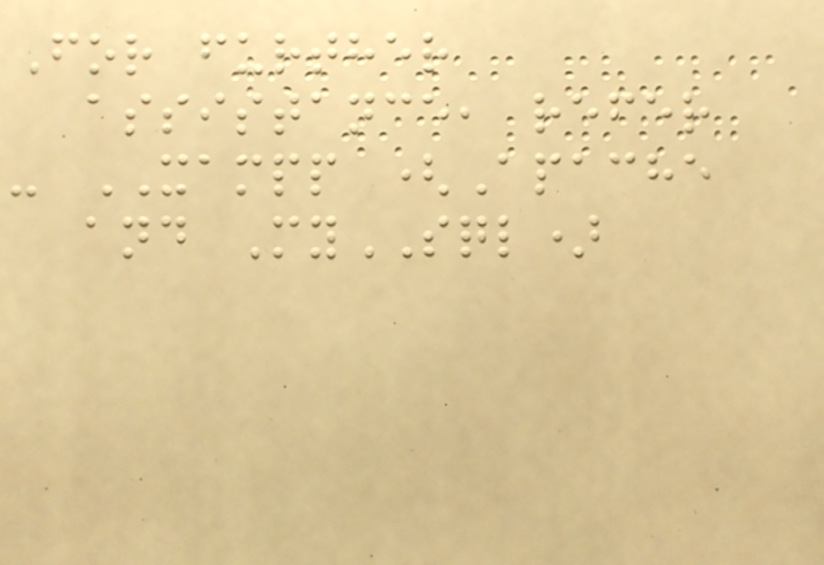For further
assistance, refer
- XAMPP (Apache
and MySQL)
